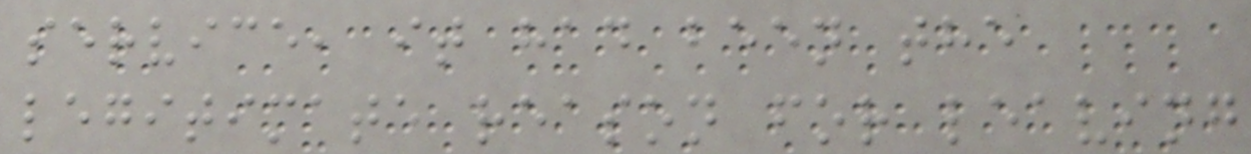service, it had been the
legitimate reason for leaving
